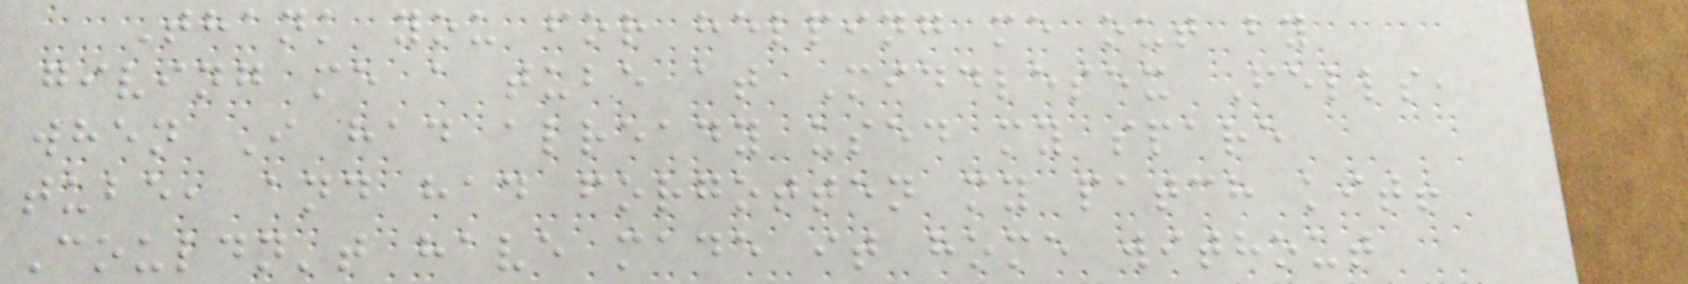Thank you for helping me out by
giving me a tube at Middlesex Fells,
when I had already used my spare
tube, and had forgotten my patch kit!
Couldn't have made it home without
